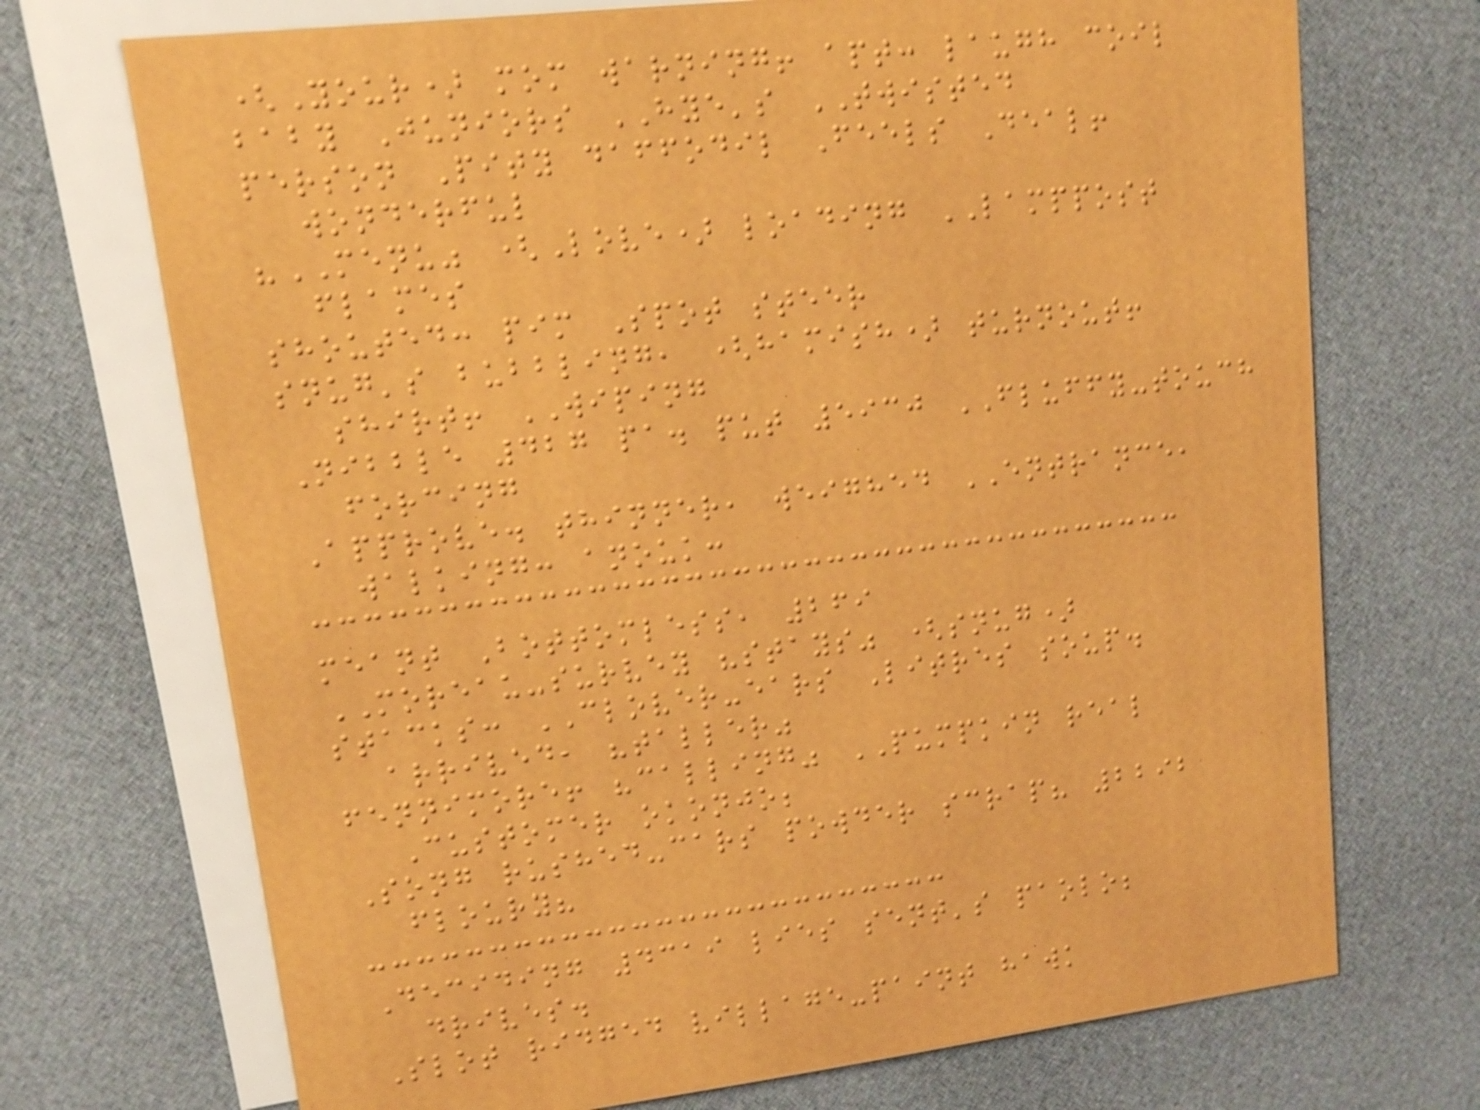(Your) mom warning! apt: laugh coil
baby Juniors HYE's TWISTED
person Pity daffodil Feels Deal!
wonderful
"MENU" (Love) loading LAMPPOST
flames
shouted: pim Spot steer
snug's bubbling, (hamish) turnout!
shirt! WIPING
Nibble 427 pa. put 5930 FLUFFY-touch
forcing
Approve. thinner, weighed ENTRANCE,
walking: anouk:
meant Bottomless, 269
MOREAU-survey "stays" (snug)
stacks: CLOVER-ears Litres soup.
arrived, "taller"
fennimore! "calling" PUMPKIN real
Customer okonjo;
Song rushed-cars powder scrap? 2292
floury?
Deciding 4319 lies sent's paolo;
drives.
Slot ridged village-paint hawk
